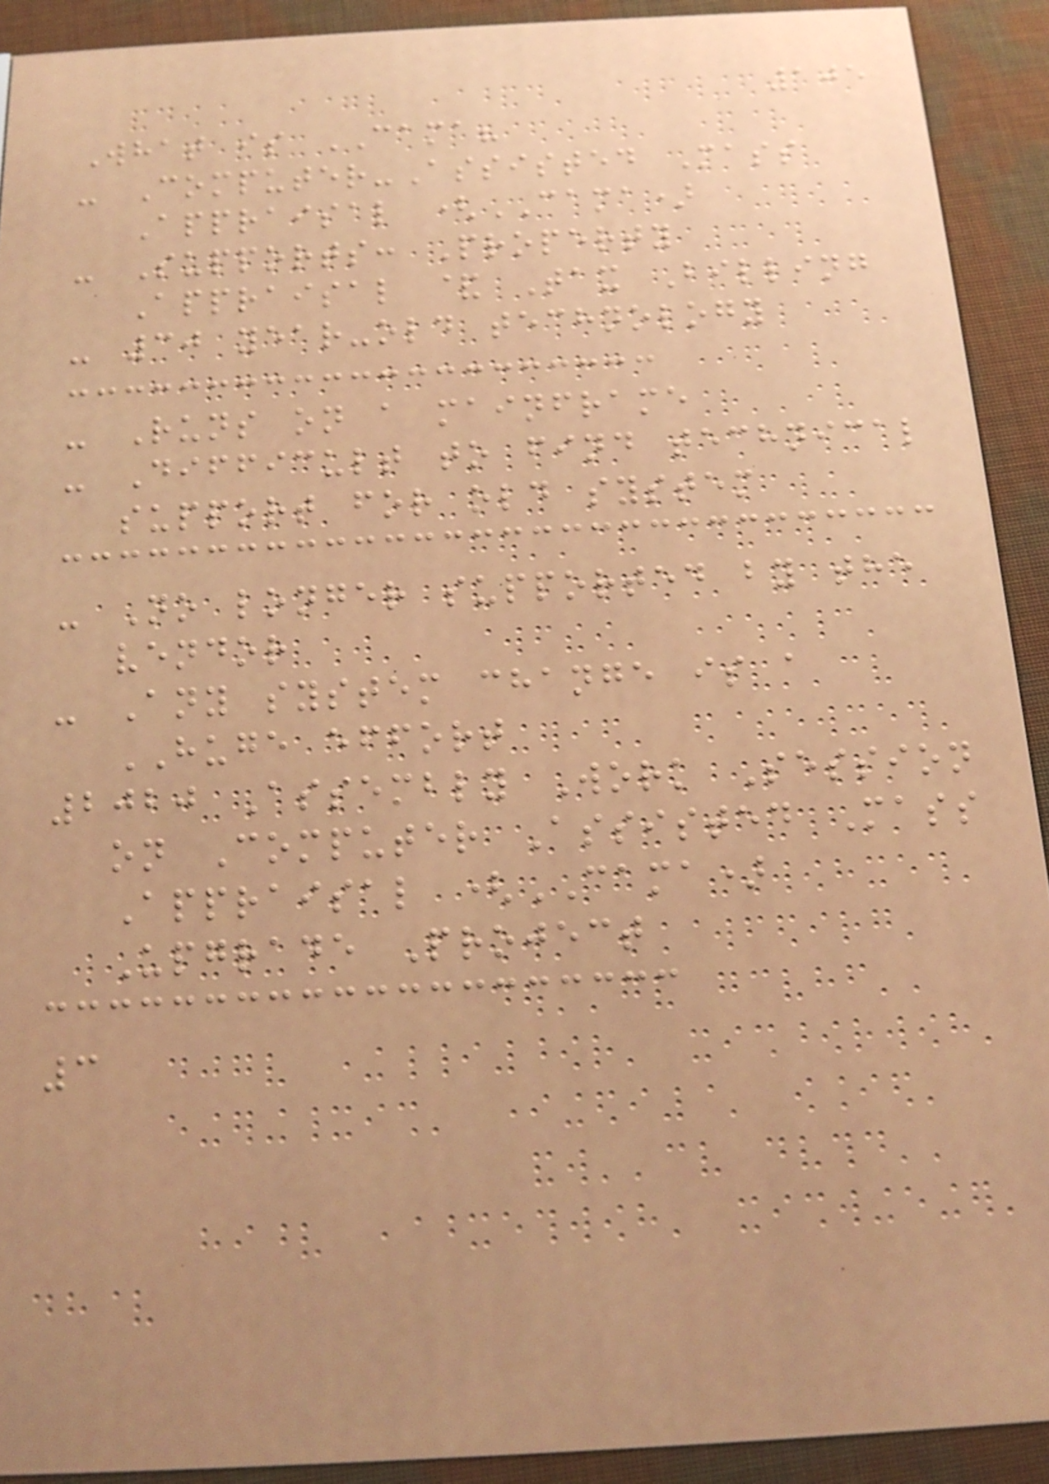105
What is CAMA?
- Computer-Assisted Mass
Appraisal (CAMA)
- Supports: Property
Appraisal & Tax Billing
- 30 year-old technology
- Runs on a mainframe
- Difficult to find technical
support for old system
- No longer supported by the
vendor
- Any system change is a
HUGE effort
2020 Assembly Work Session
on Computer Assisted Mass
Appraisal (CAMA)
Upgrade Project
3
